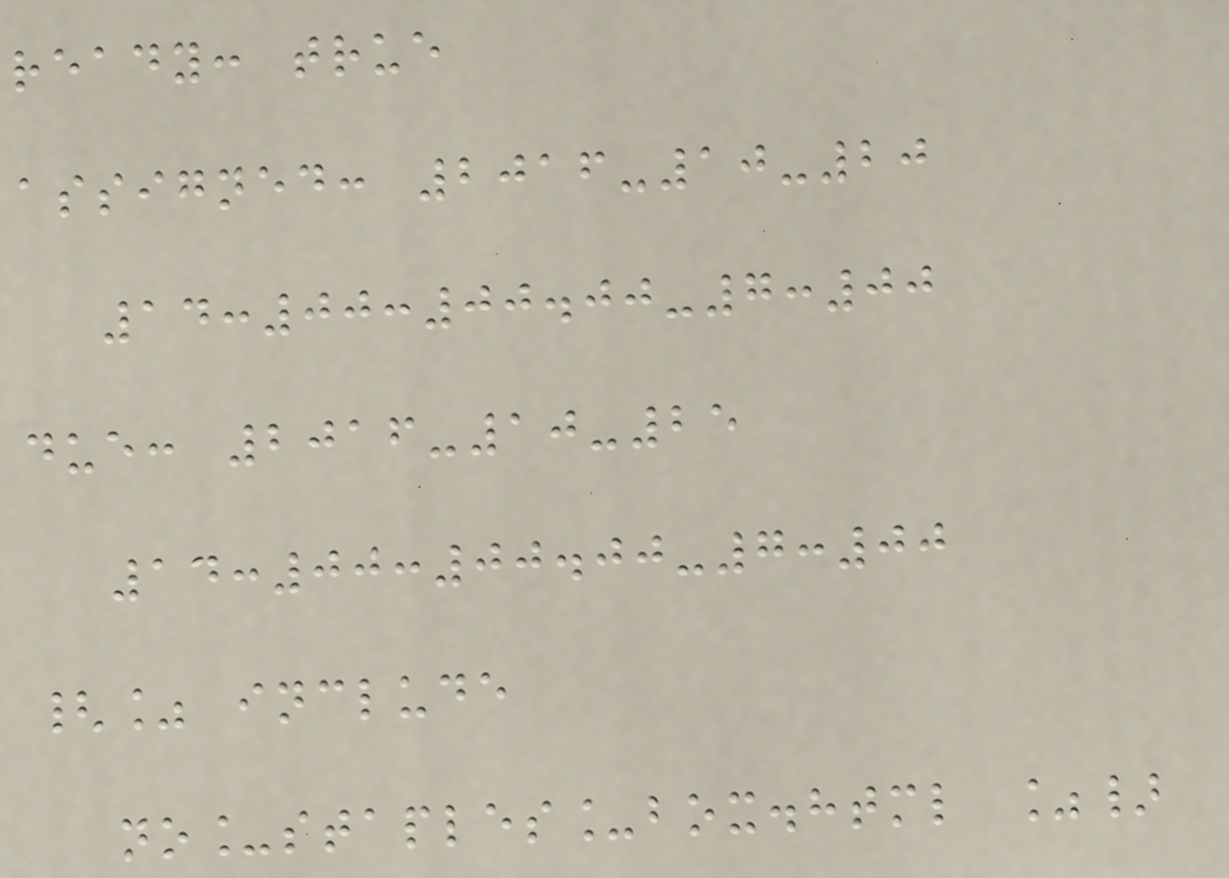ready: true
assigned: 2016-10-20
14:00:00.00-7:00
due: 2016-10-25
14:00:00.00-7:00
{% include
no_staples_box.html %}
